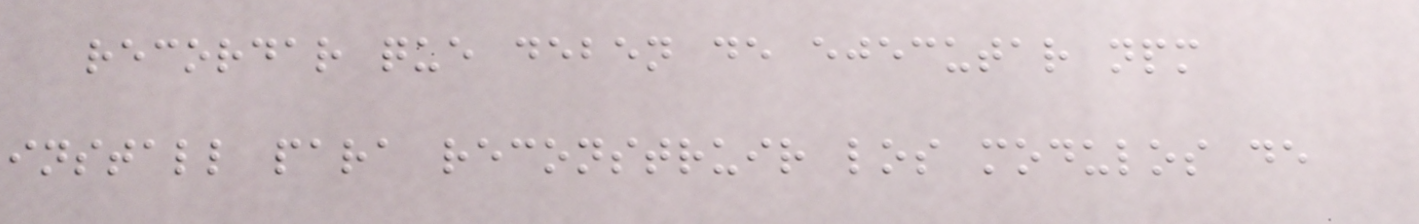recordar que deben de ejecutar npm
install para reconstruir los modulos de
